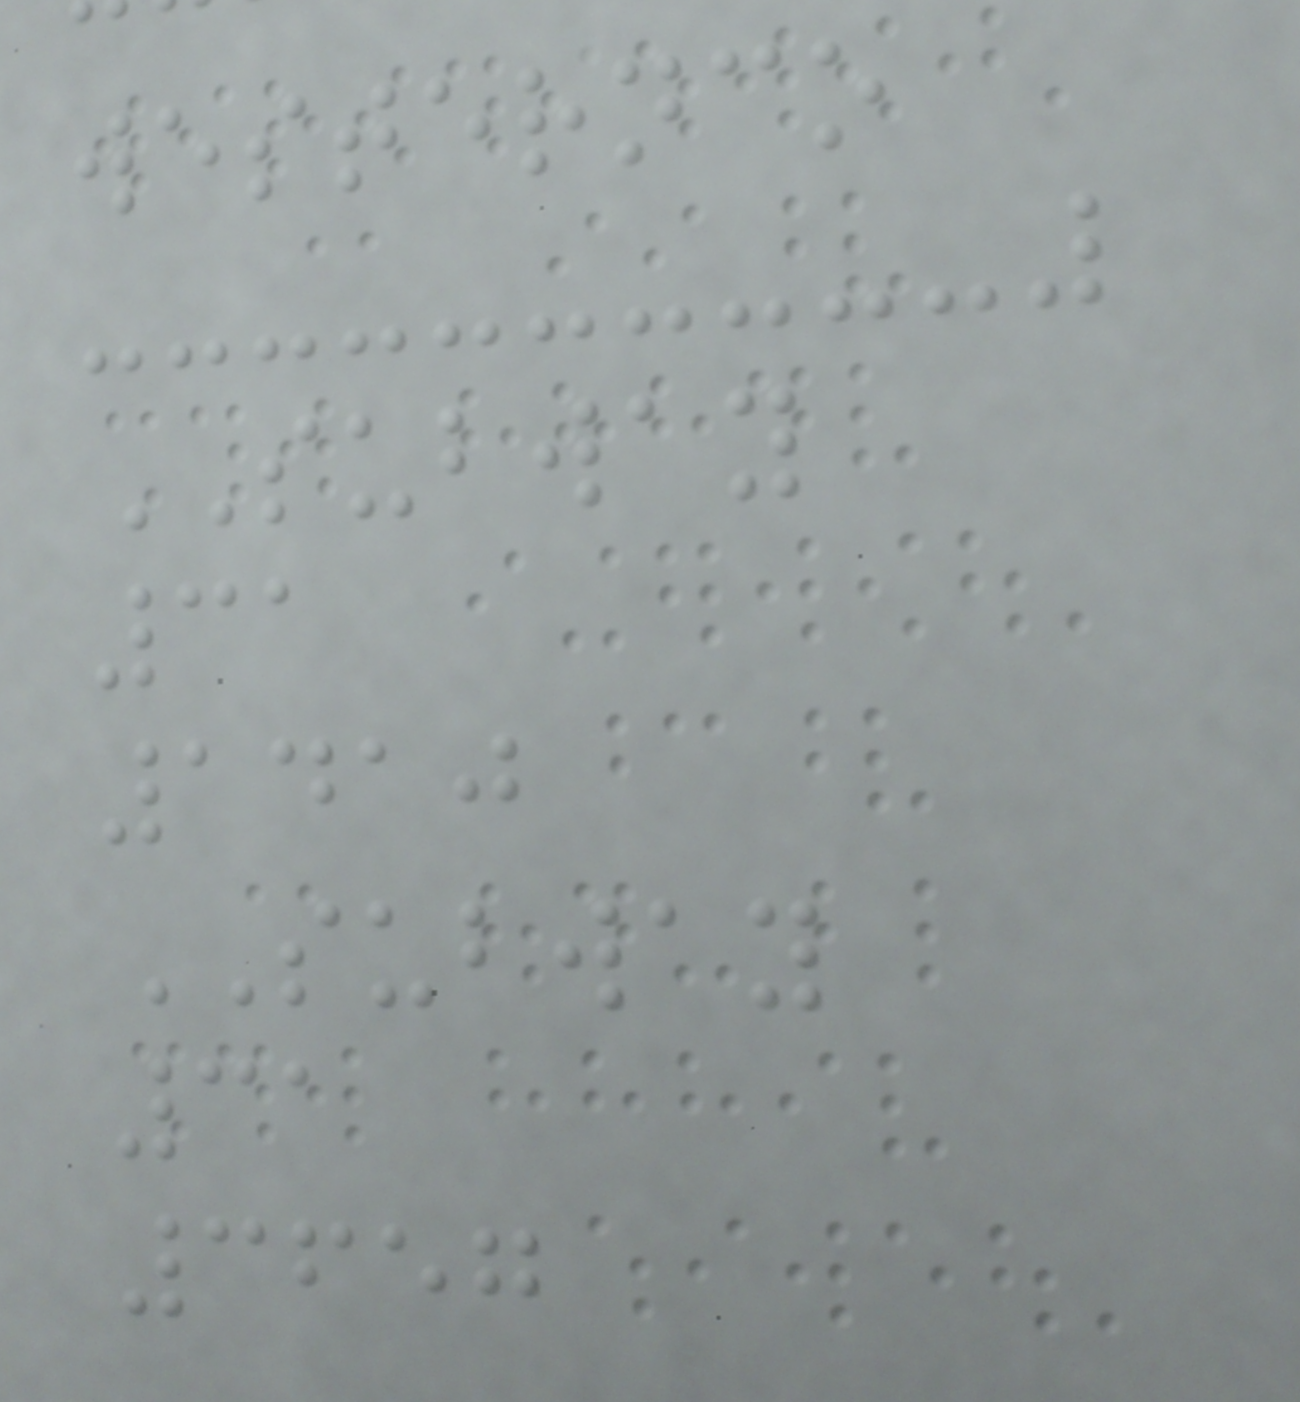westernco
SUBWAY
31
1410
SUBWAY
31
3657
